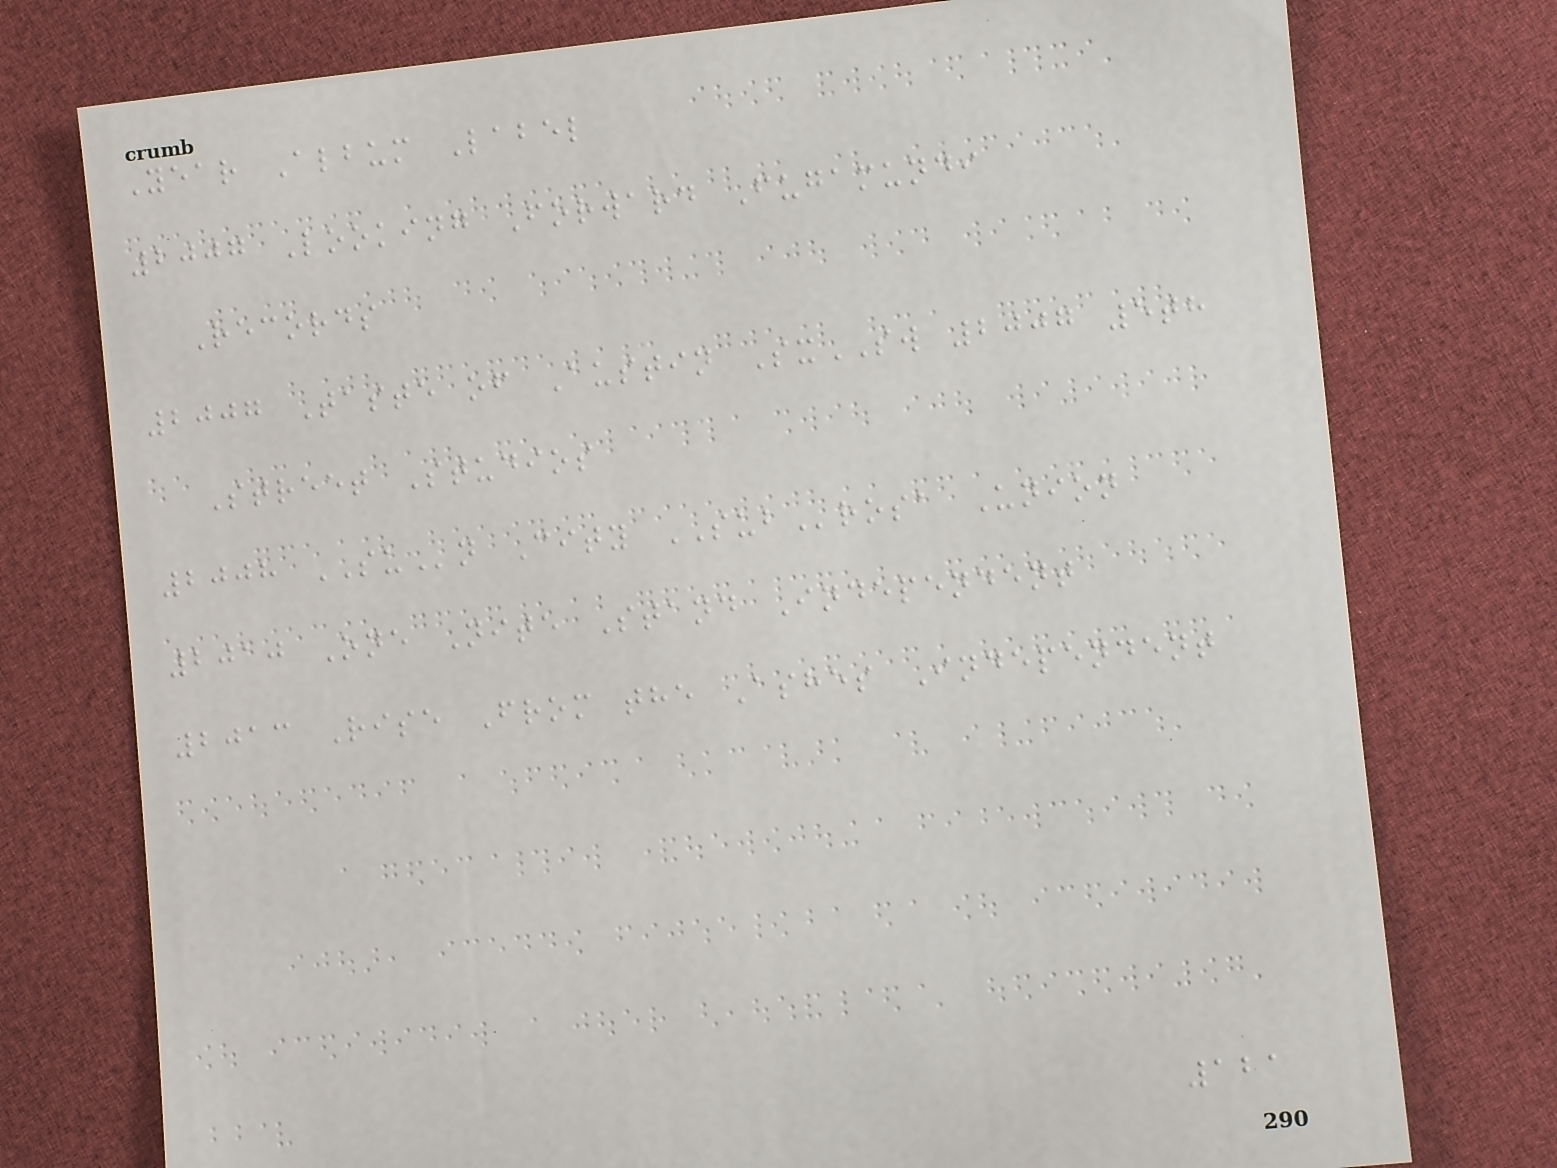Year Album Label
2007 Looking Forward Fugamundi
Records
2007 Taste of Austin SxSW 2007 5th
Street Studios
2008 SUn City SUBrosa Union
2010 One Nite Stand Independent
2013 Rise From the Ashes Independent
121
